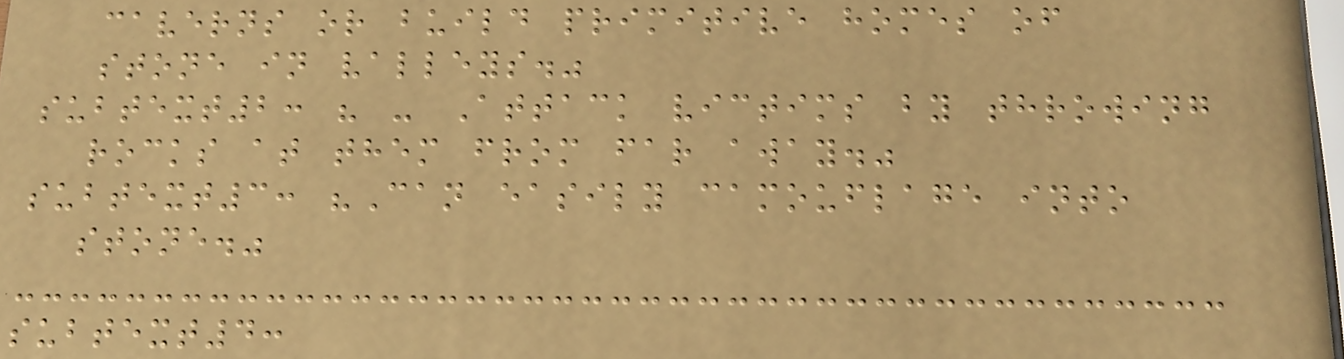caverns or build primitive homes of
stone in valleys."
subtext2: " - Attack victims by throwing
rocks at them from far away."
subtext3: "Can easily camouflage into
stone."
subtext4:
